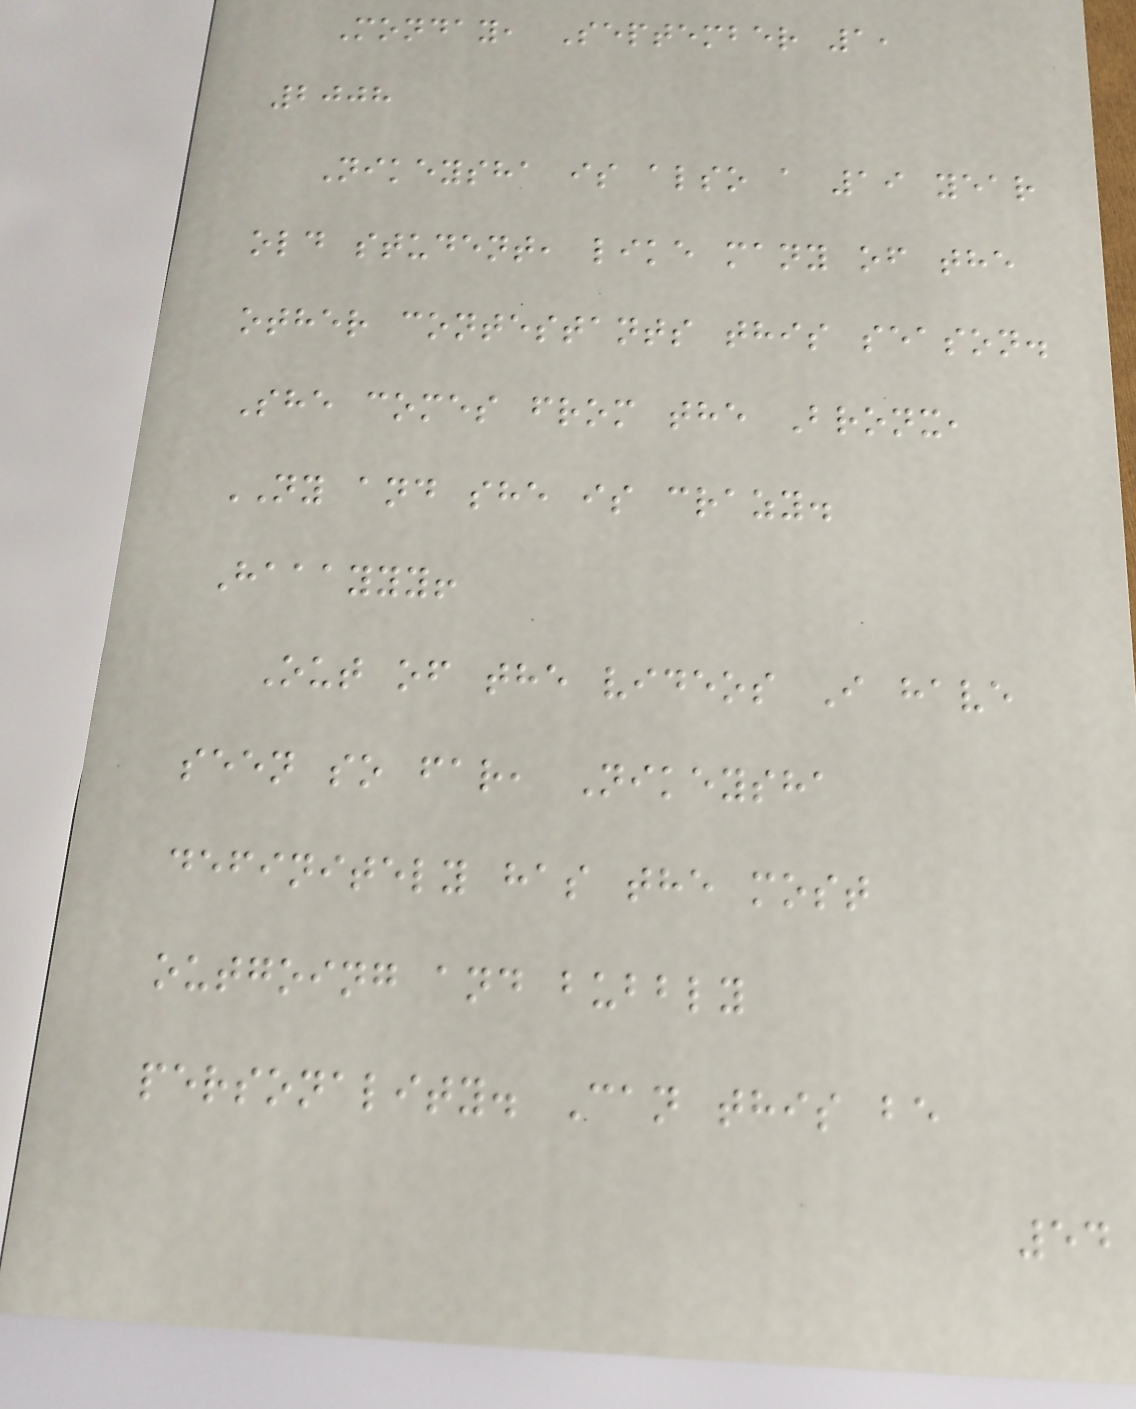Monday, September 1,
2008
Nikeysha is also a 19 year
old student, like many of the
other contestants this season.
She comes from the Bronx,
NY and she is crazy.
Haaayyy!
Out of the videos I have
seen so far, Nikeysha
definitely has the most
outgoing and bubbly
personality. Can this be
54
